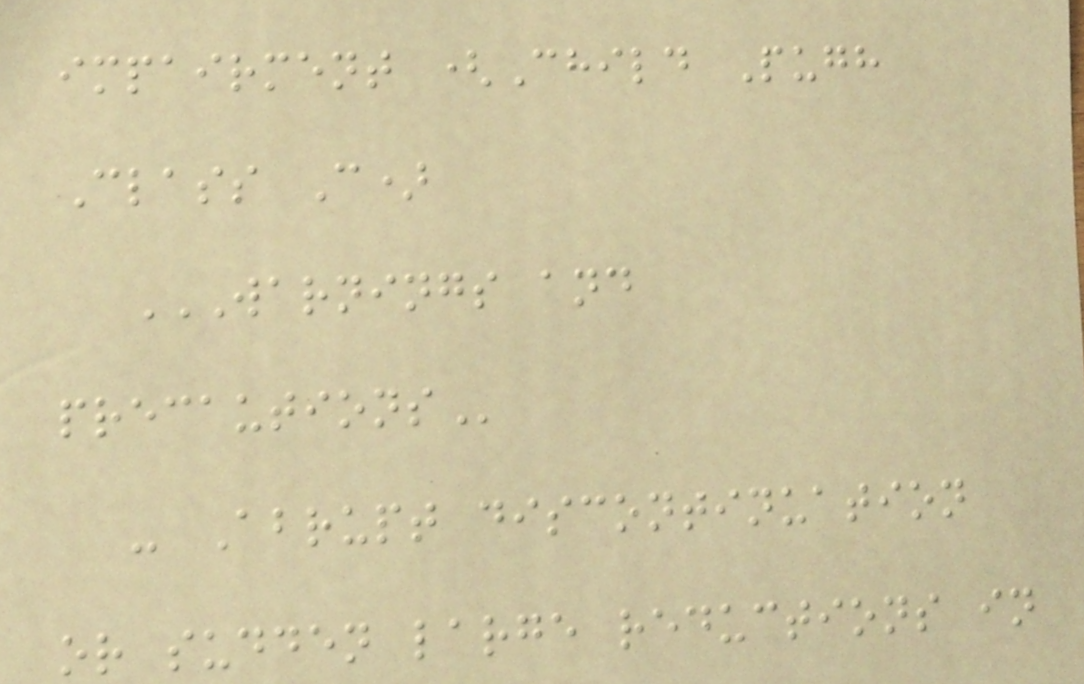impairment (Child Pugh
Class C)
WARNINGS AND
PRECAUTIONS
- Abrupt discontinuation
or sudden large reductions in
